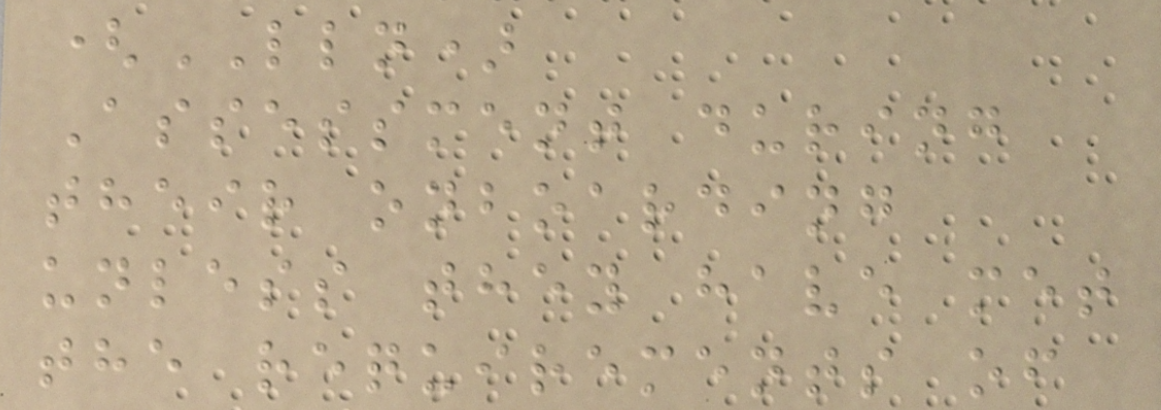(LLN)
Assessment during
their onboarding
unless they have met
the requirements of
